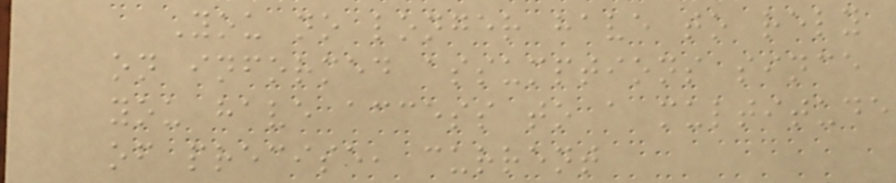You no longer have to rely
on informed assumptions since
you have access to a multitude
of precise, current
